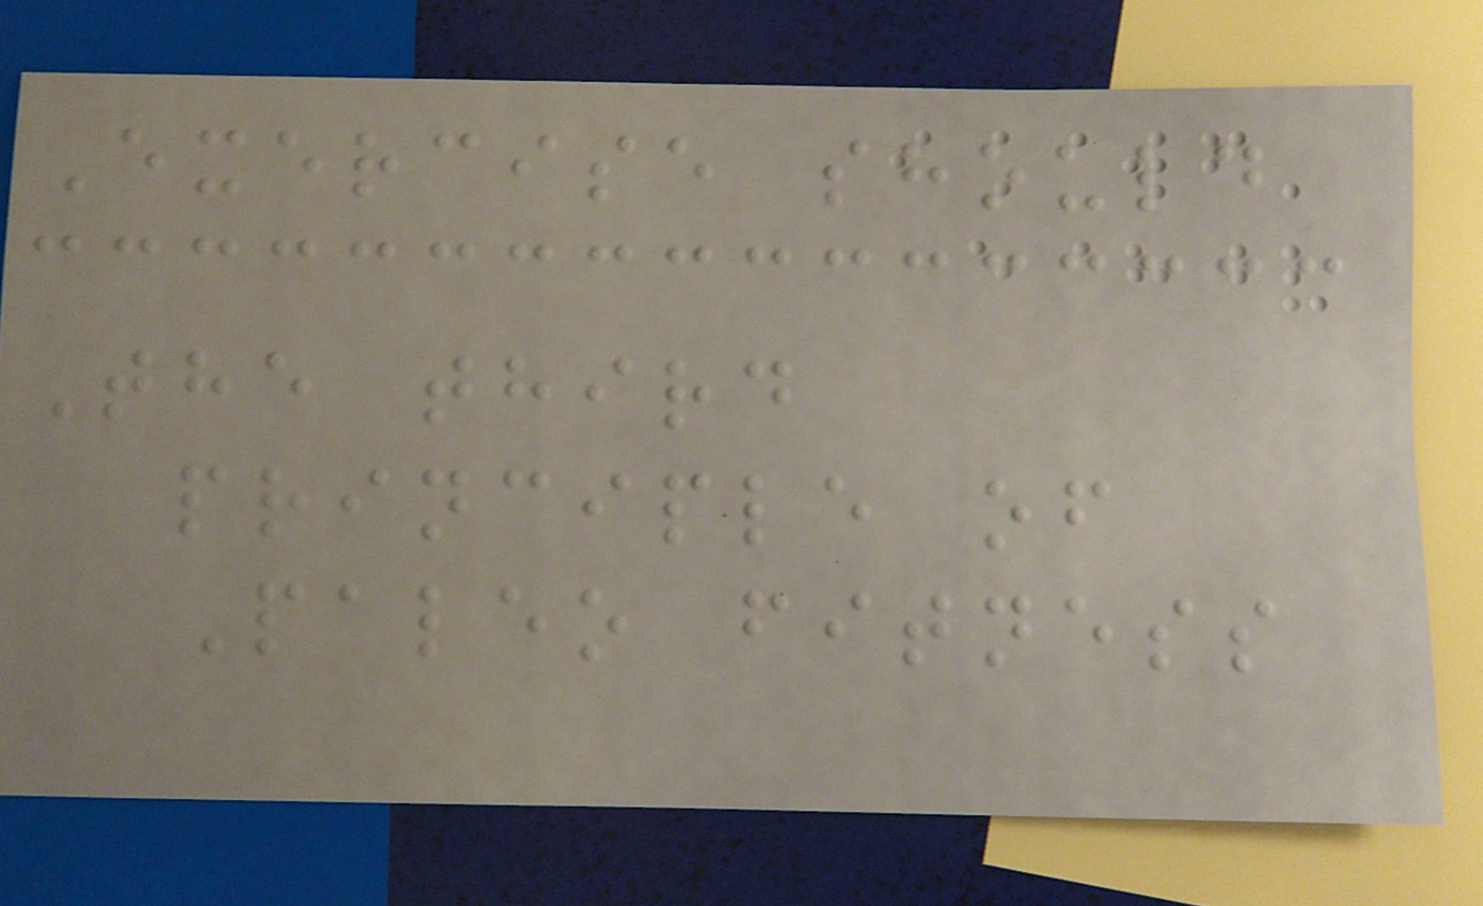Exercise should
The third
principle of
Paleo fitness
